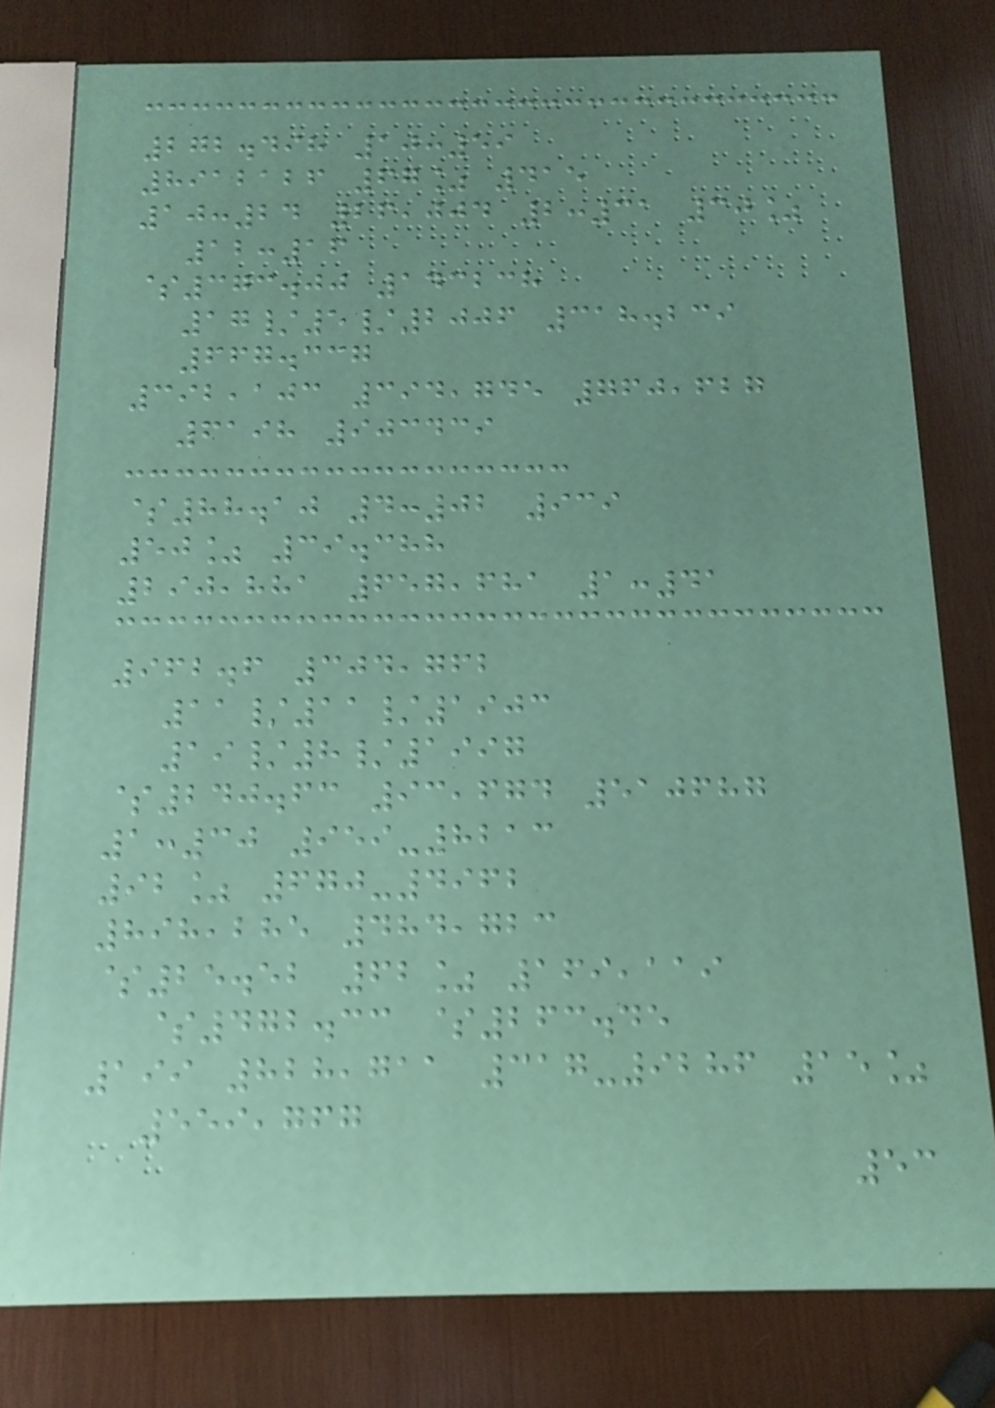272.498 10:59
8912126 67% 415
10:24 26,004 2:31 30%
12:16
$373.00 143238
17/5/2006 318.239
667.337
392,103 394,745 760,627
6198 903439
$88.10 4:02 939
50% 39.388
290,881 657,681 1:41
962.6 304,762
11/11/1903
19/8/1997
$240.63 93,674 510687
1:30 959-8213
92% 670-4962
898,285 484,723
$25.52 62% 169,119
$472.33 $263.45
199 828,711 317-9286 15%
559,767
53
